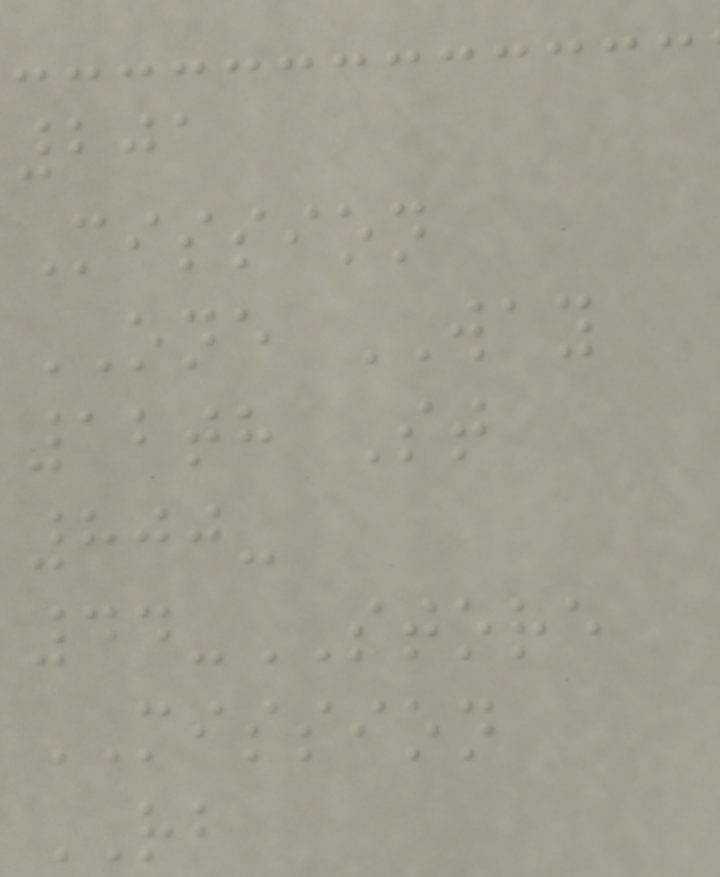201
Mission
ONE WAY
12th St
800-
44-STORE
MISSION
RB
